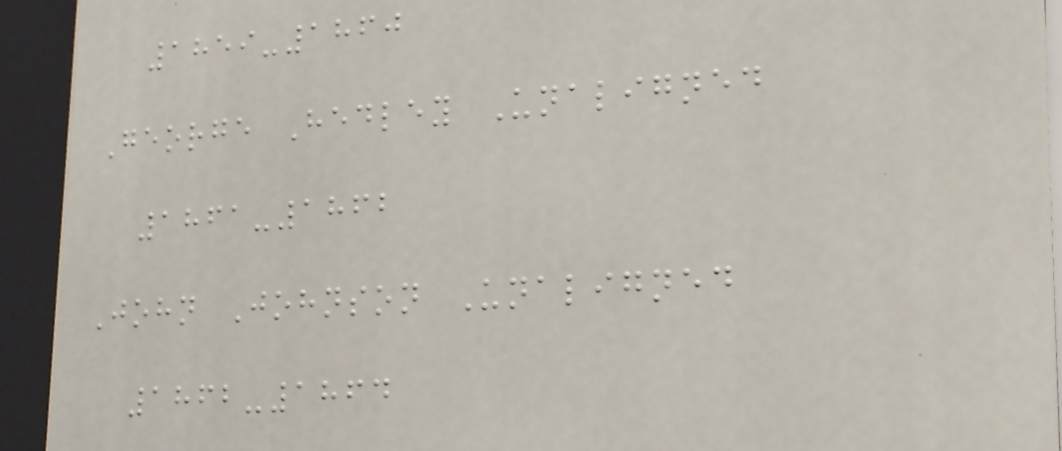1859-1860
George Hedley Unaligned
1861-1862
John Johnson Unaligned
1862-1864
